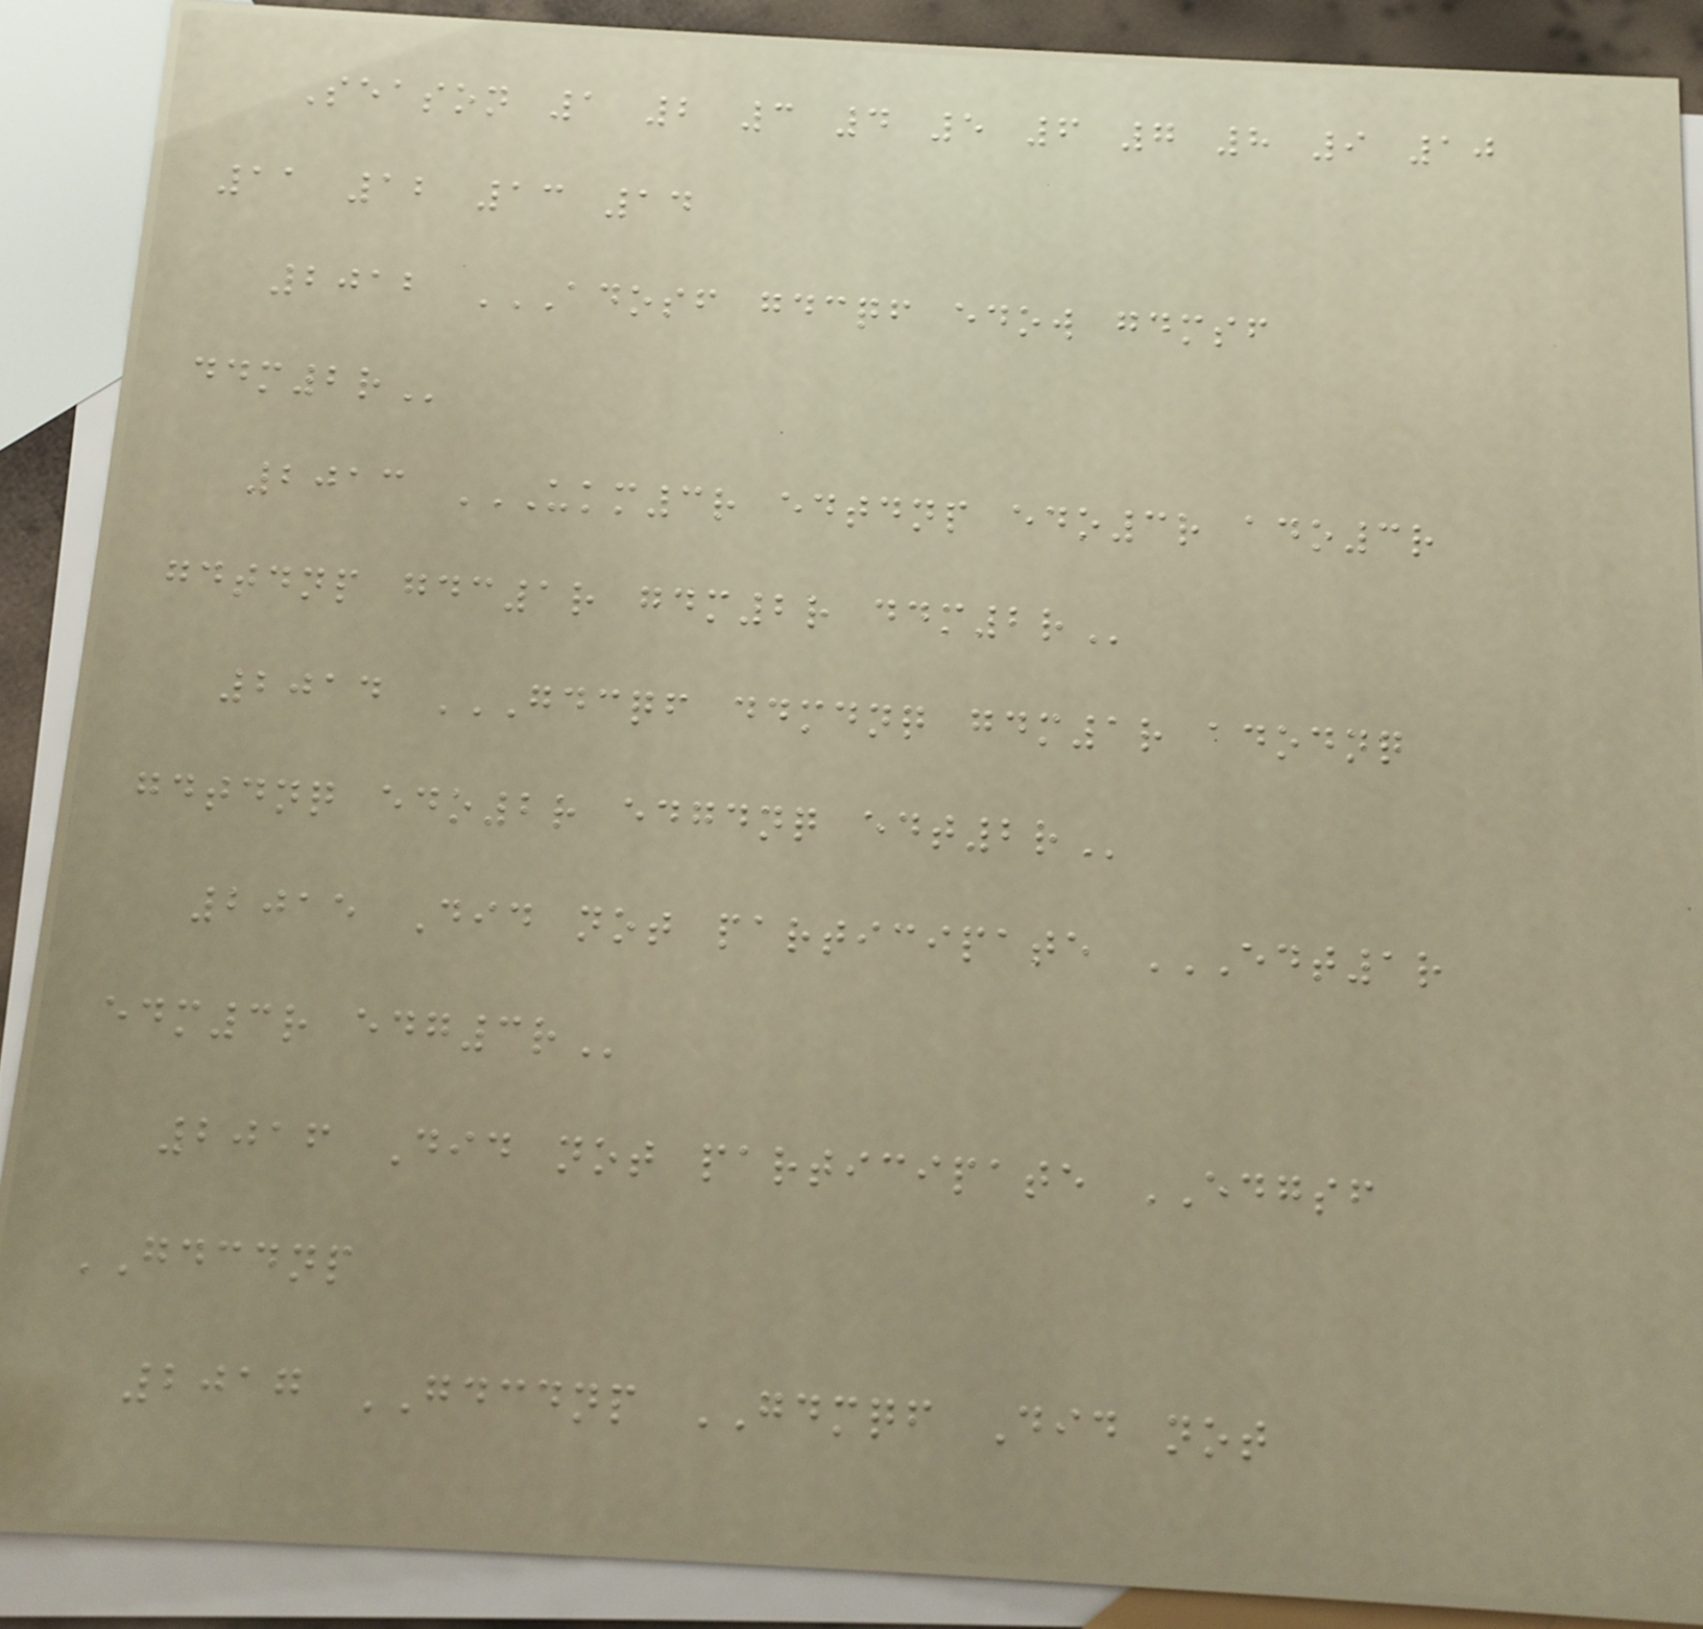Season 1 2 3 4 5 6 7 8 9 10
11 12 13 14
2012 ADOSF GDCQF EDOW GDMSF
DDM2R
2013 UKM3R EDTDNP EDO3R ADO3R
GDTDNP GDC1R GDM2R DDM2R
2014 GDCQF DDMDNQ GDM1R ADODNQ
GDTDNQ EDO2R EDGDNQ EDT2R
2015 Did not participate EDT1R
EDM3R EDG3R
2016 Did not participate EDGSF
GDCDNP
2017 GDCDNP GDMQF Did not
